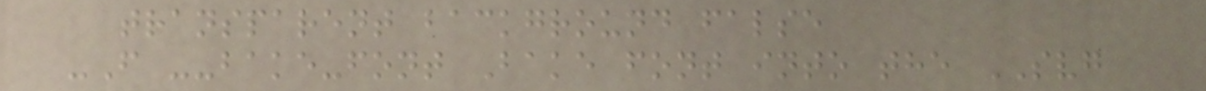transparent background false
-F --bake-font Bake font into the SVG
